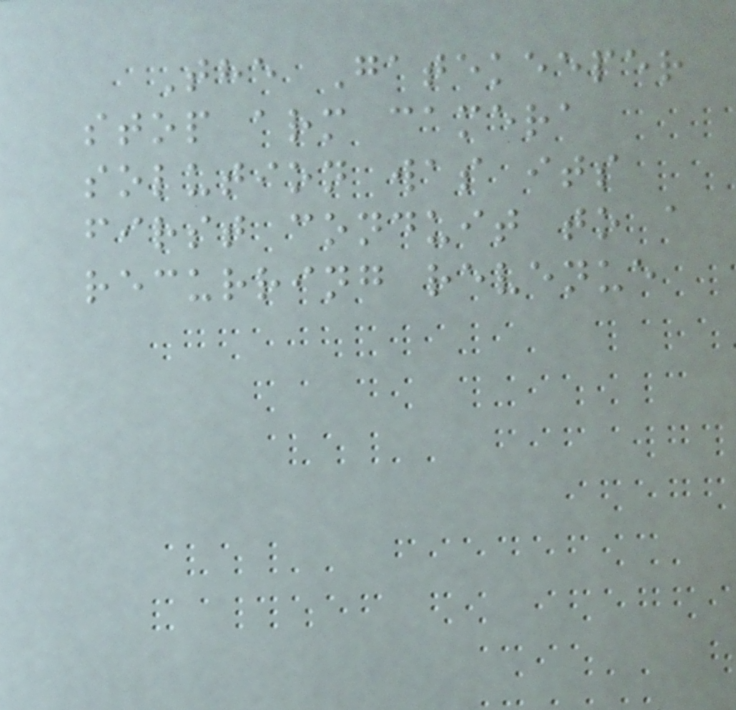The Gatekeeper
stop arm camera
solution was its
first conduit to a
recurring revenue
